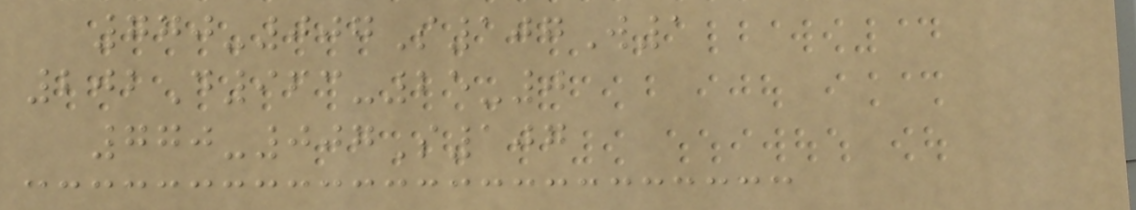770-007S107W1
202D963-25-0
770-007S107
